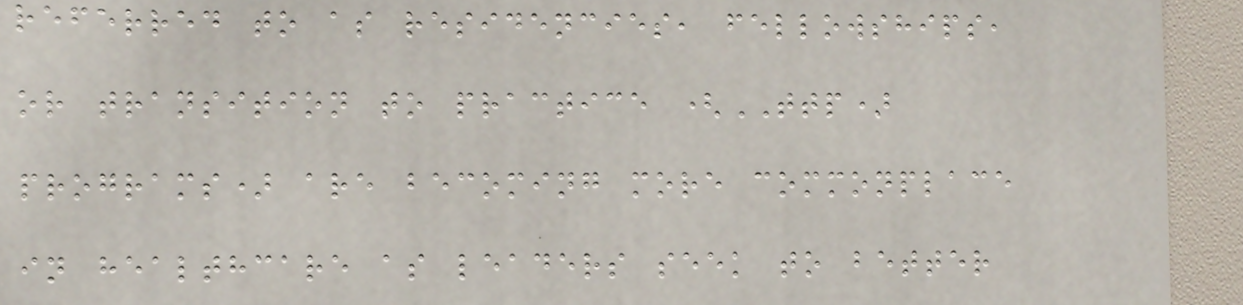referred to as residencies, fellowships,
or transition to practice (TTP)
programs) are becoming more commonplace
in healthcare as leaders seek to better
